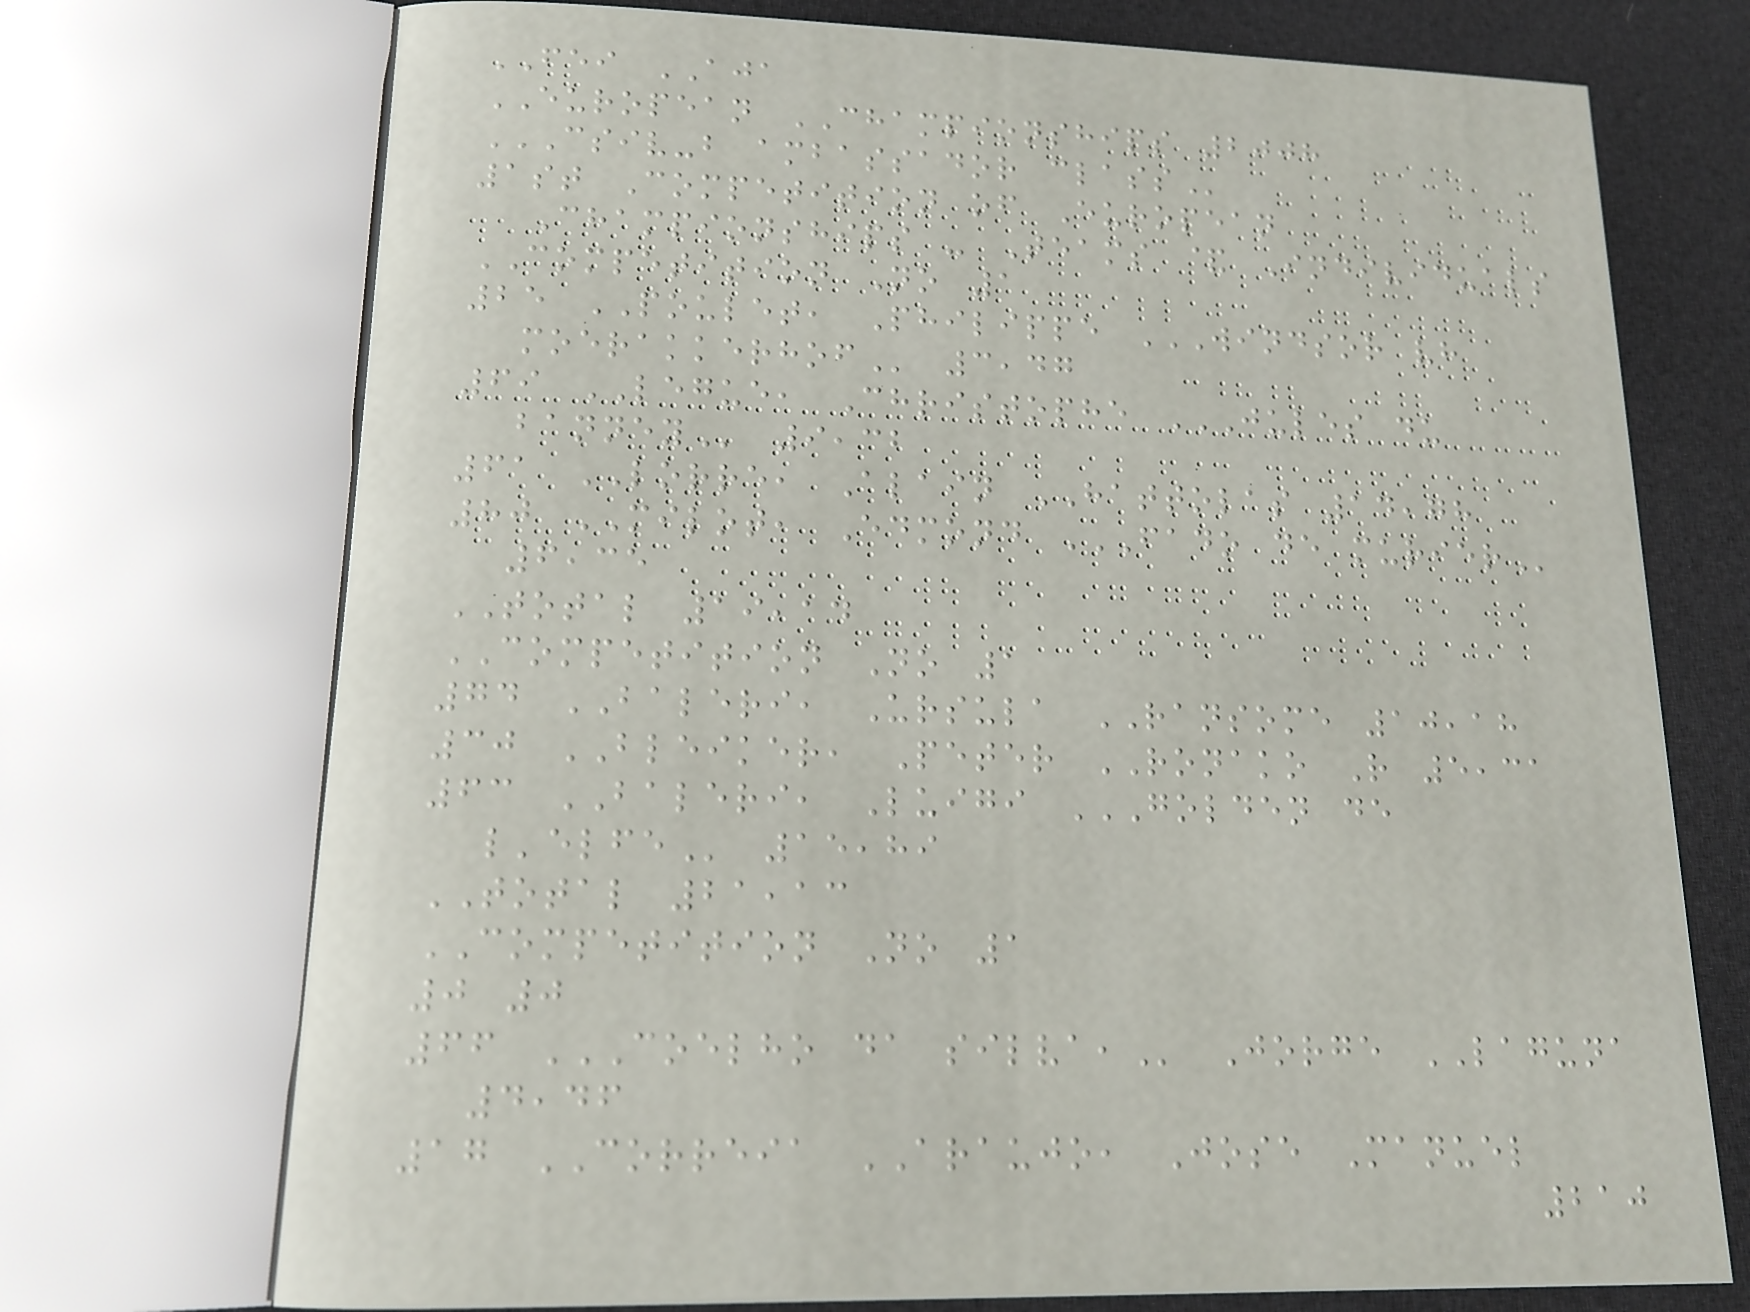FEI AJA
EUROPEAN CHAMPIONSHIPS 2008
CSIV-B AMBASSADOR CLASS
1st Competition of European
Championships - Teams & Individuals
COMPETITION No 1
25 POULET, Philippe WINDSOR VH
MOERAKKERHOF 3,47
69 LEGUE, Christophe JULES DU
BANNEY 9,32
61 LORRE, Alain HATTOLAS 14,78
80 MILOT, Edmond FADO DE MURIER
6,35
TOTAL 19,14
COMPETITION No 1
74 BALERI, Ursula RANSOME 10,18
30 BLEIKER, Peter RONAKO R 5,31
63 BALERI, Luigi GOLDEN DE
L'ELFE 15,89
TOTAL 21,13
COMPETITION No 1
0 0
66 COELHO DA SILVA, Jorge LAGUNA
4,46
17 CORREIA ARAUJO, Jose Manuel
210
